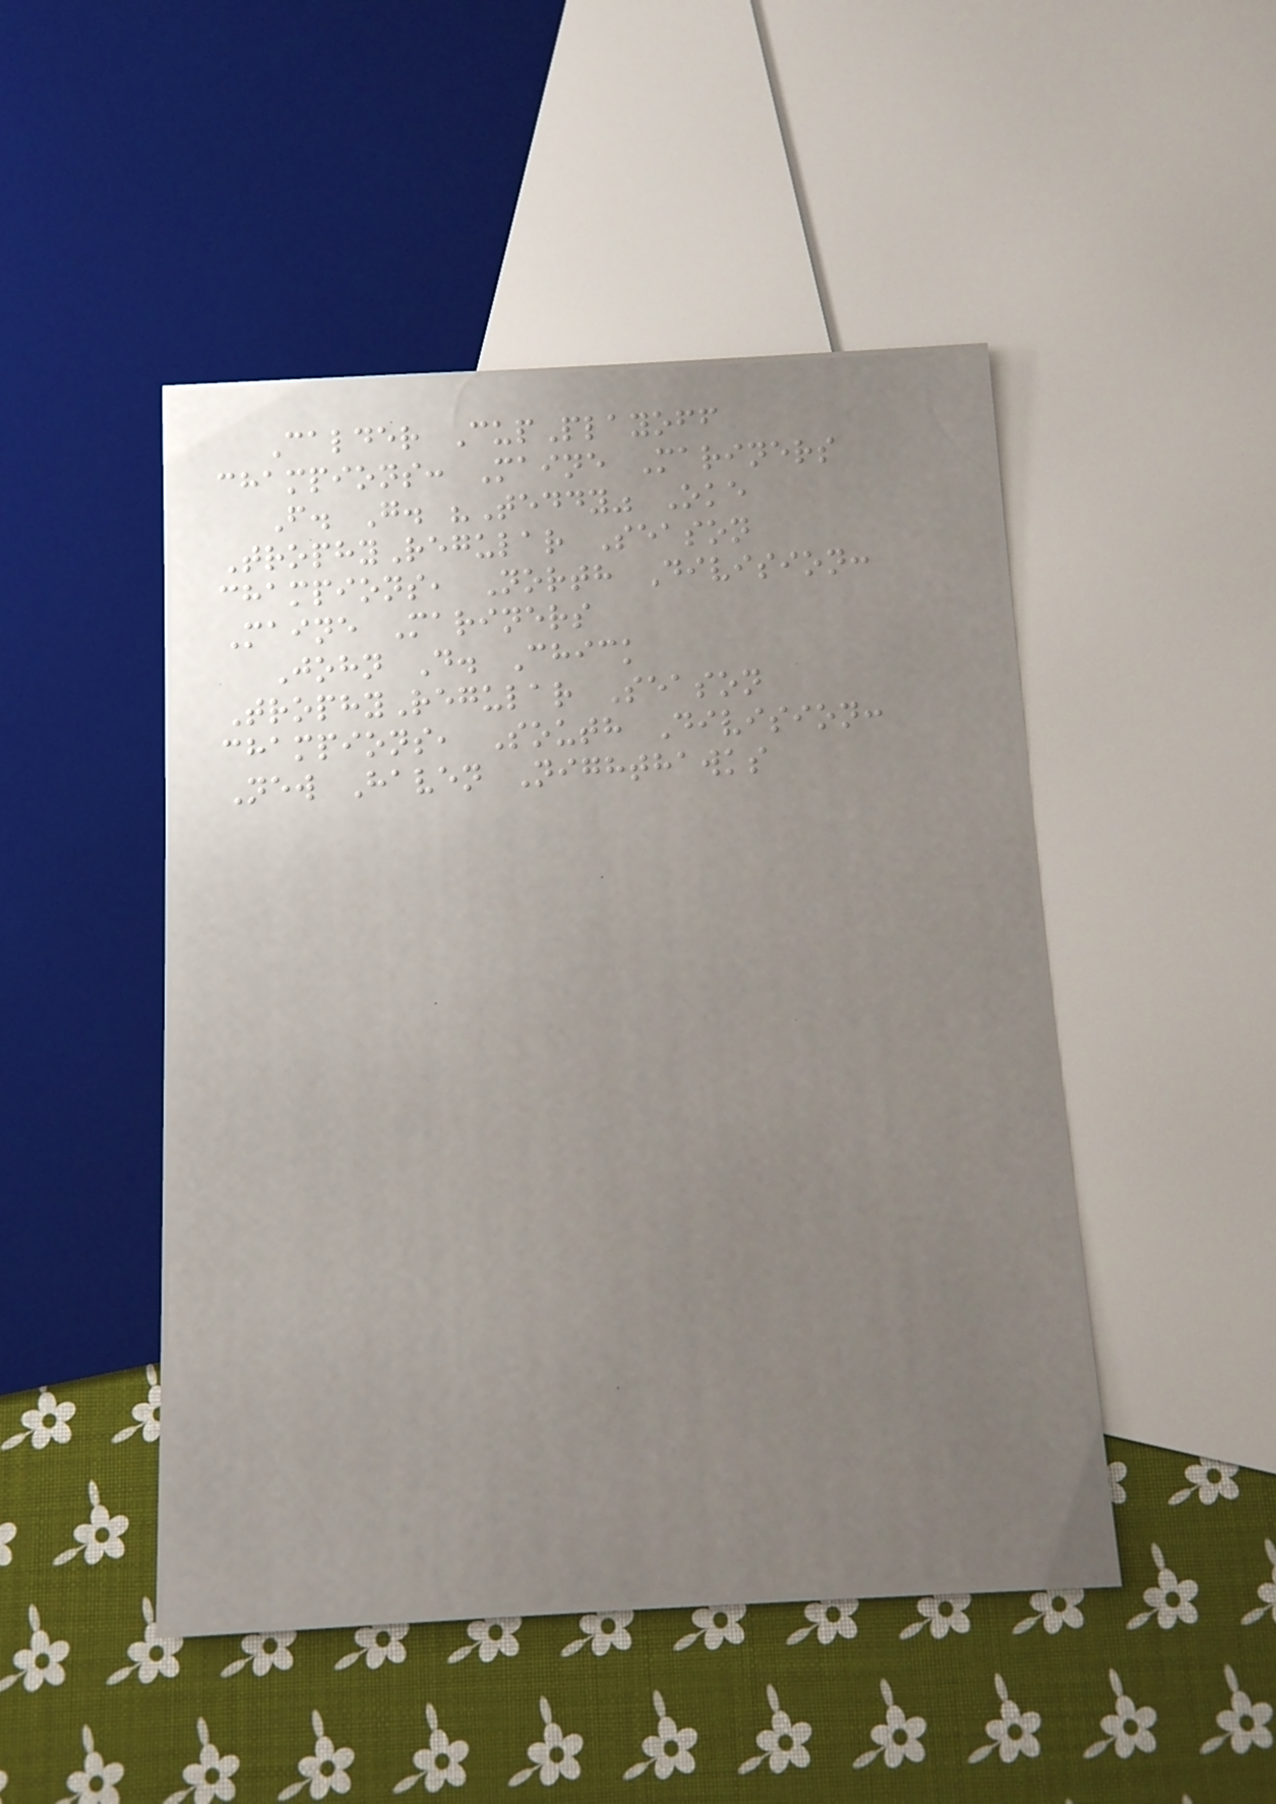Calder CupPlayoff
champions: Maine Mariners
F. G. "Teddy" Oke
TrophyRegular Season
champions, North Division:
Maine Mariners
John D. Chick
TrophyRegular Season
champions, South Division:
New Haven Nighthawks
